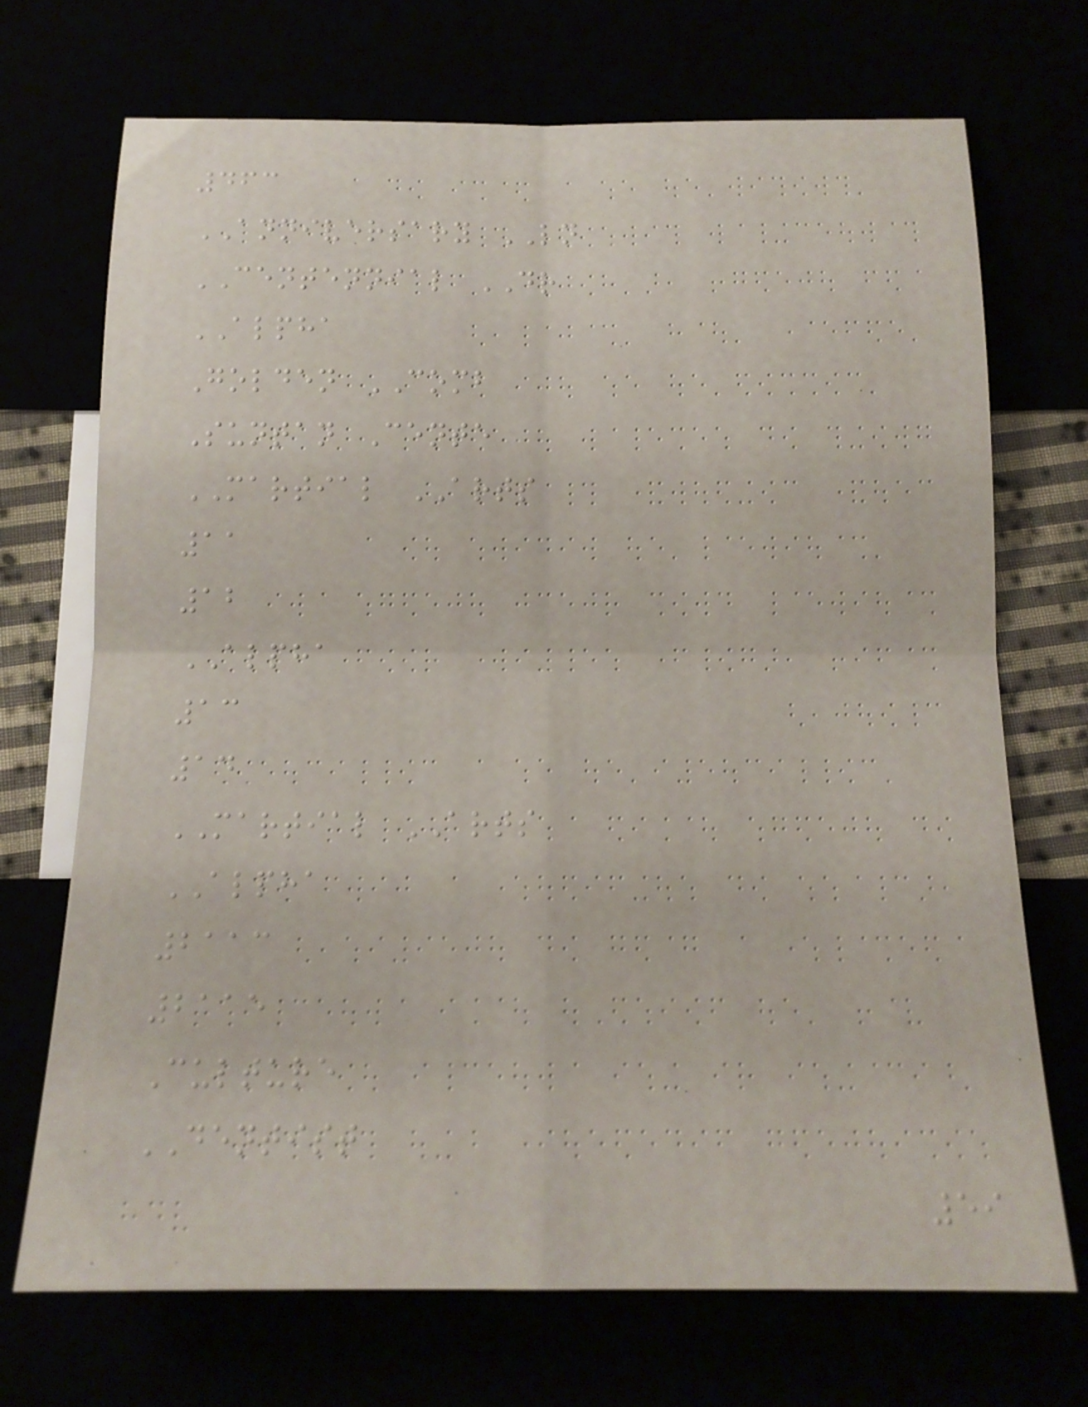463
ANNIVERSARY LN
CENTENNIAL DR
ALPHA
Golden COMB
Suntan Cente
MARTIAL ARTS
11
12
ALPHA
13
14
MARTIAL ARTS
ALPHA
2113
2115
Culture
DENTIST
59
